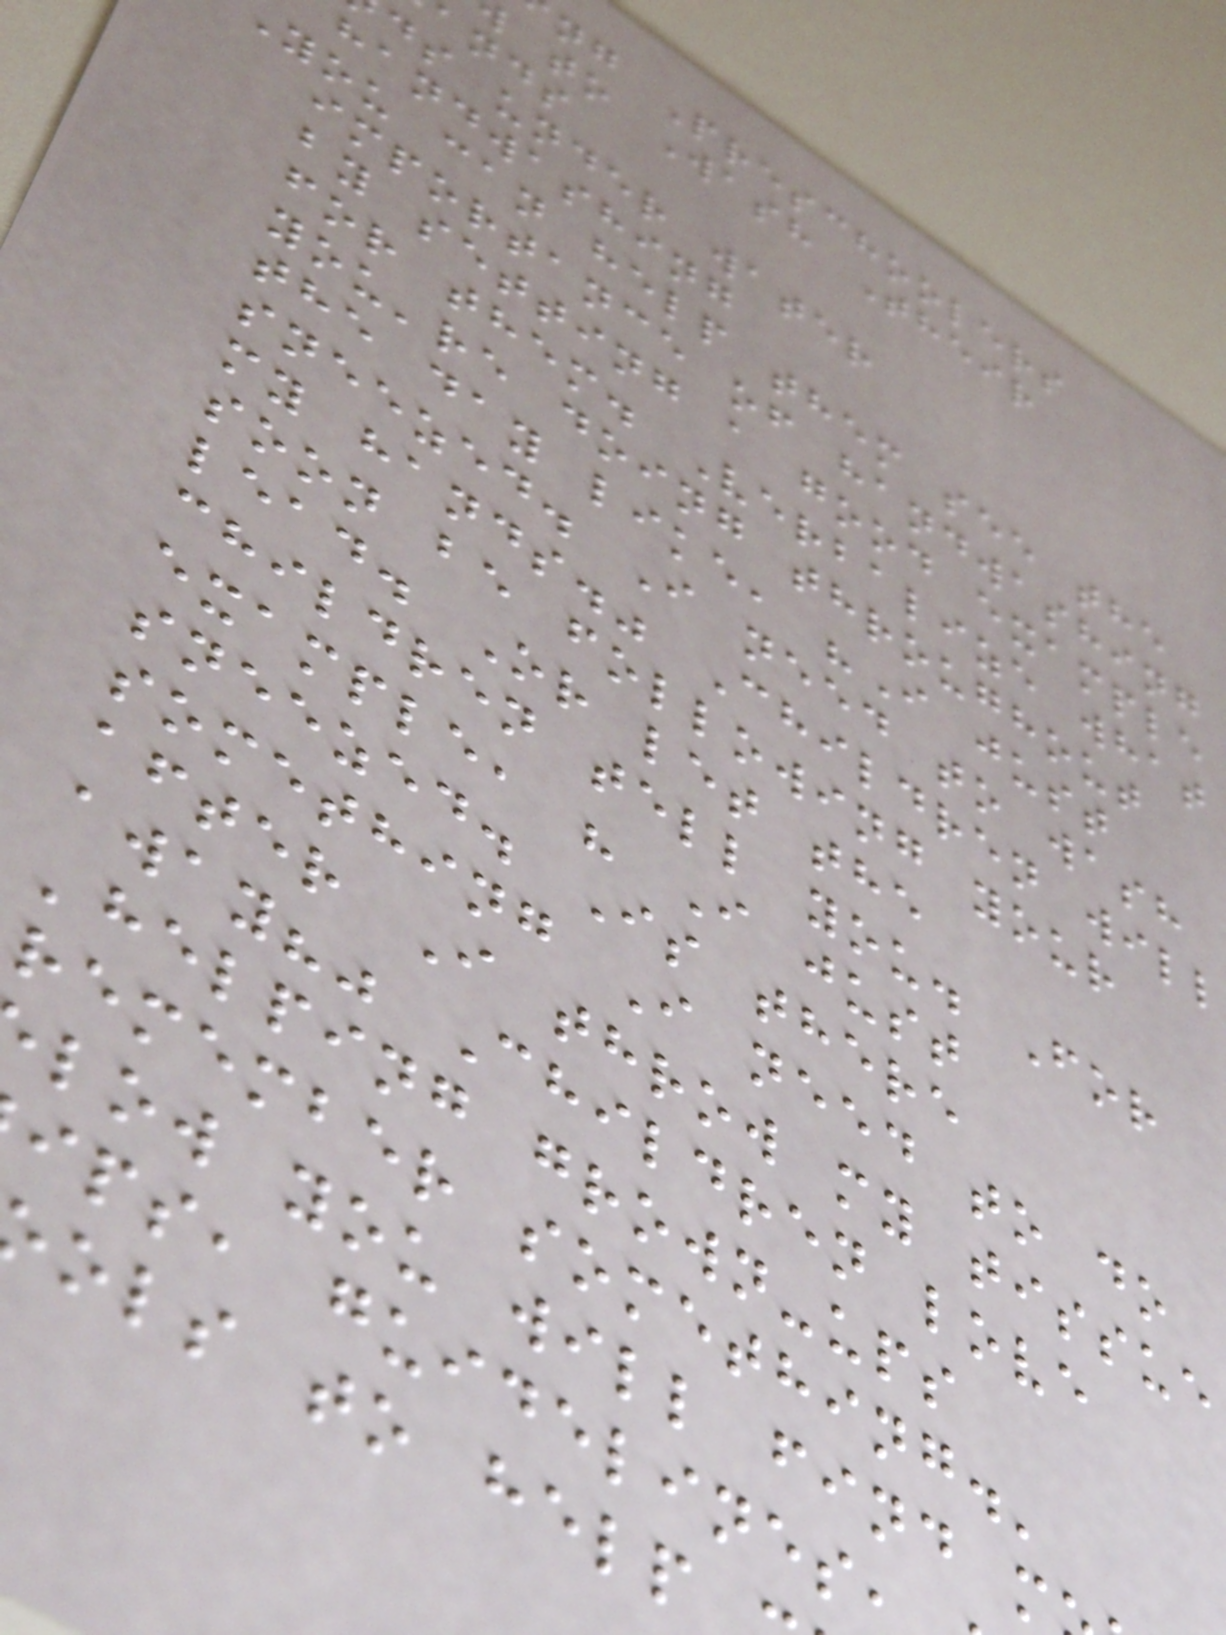ng Preschoolers
to Wash Their
ands
ds under water
handwashing
you can help them see the
importance of handwashing
by setting a good example
for them. Verbalize what
you're doing throughout
the day like, "I just
sneezed. I need to wash
my hands." Children will
soon be following your
lead. Or let the
children tell you. For
example, " I just
sneezed. Is there
something I need to do
after I throw my tissue
away?" Children love
'helping grown-ups
remember something.'
low you will find m
ips, guidelines
ols to help
